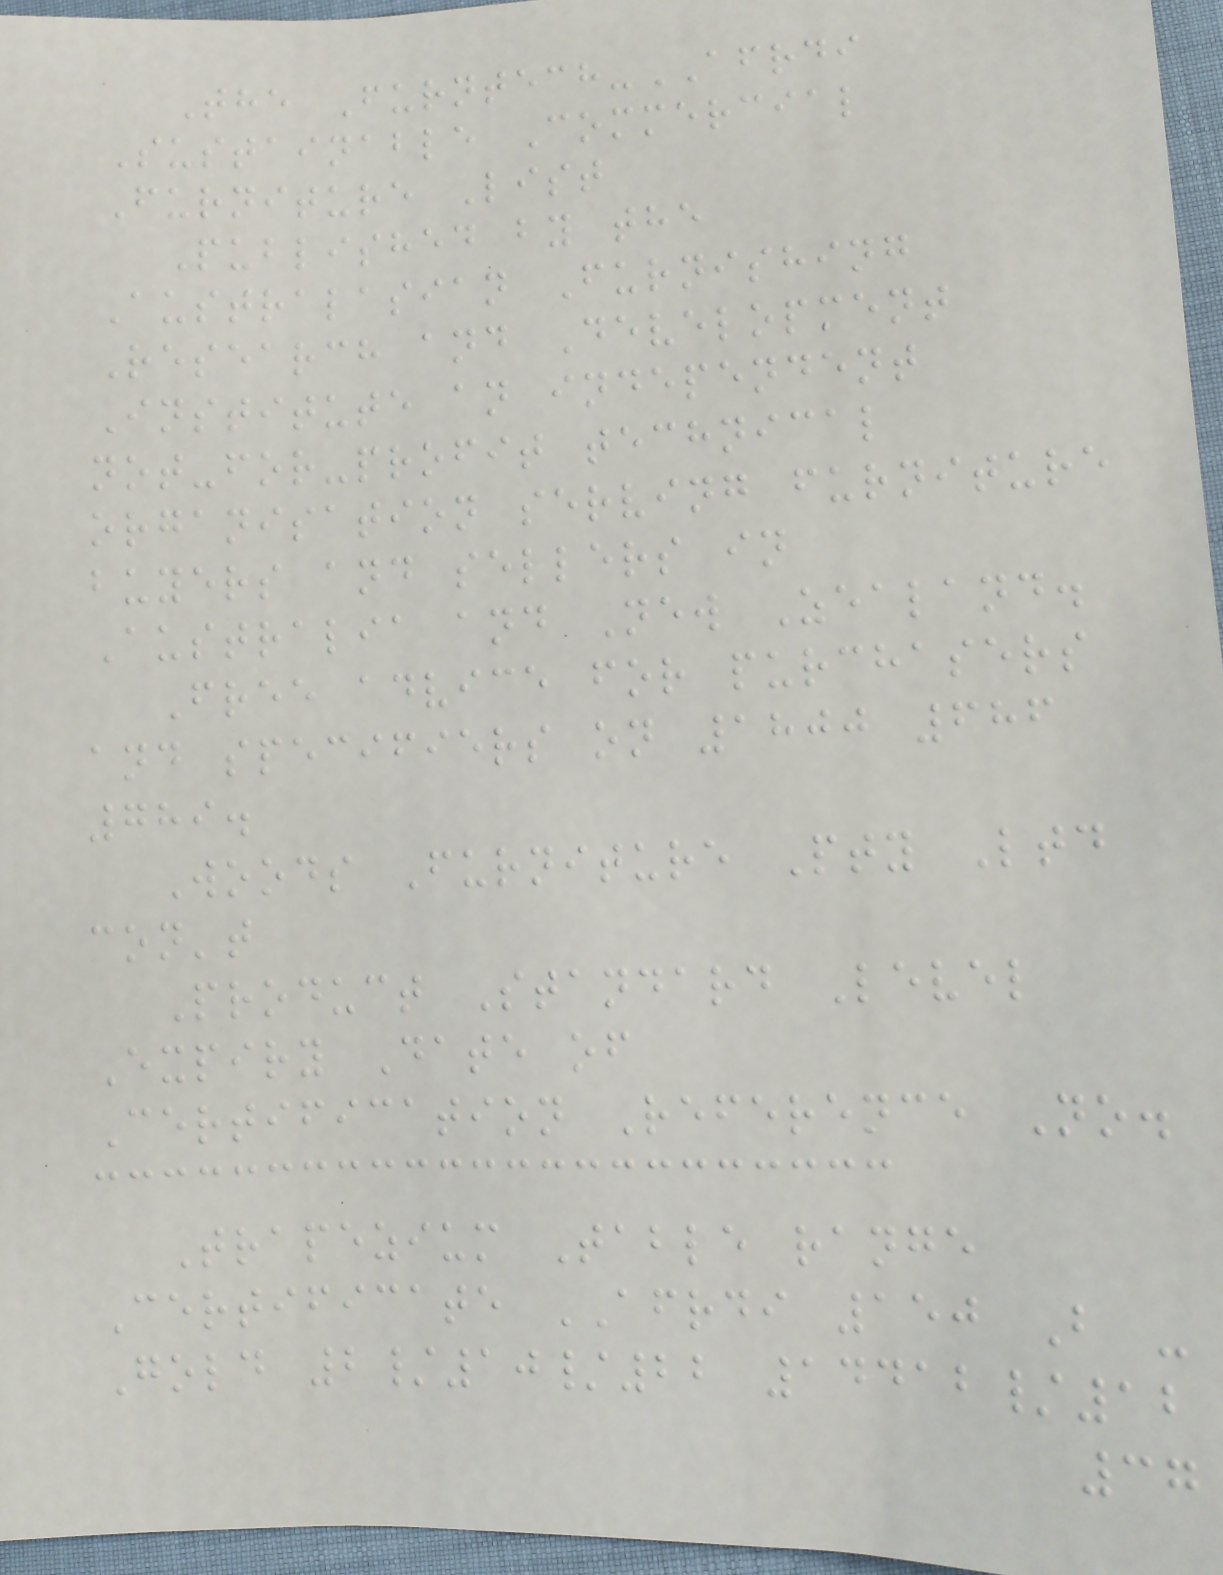The Furntech-AFRDI
Sustainable Commercial
Furniture List
Published by the
Australasian Furnishing
Research and Development
Institute an independent
not-for-profit technical
organisation serving furniture
buyers and sellers in
Australia and New Zealand.
Free advice for purchasers
and specifiers on 1800 686
789.
Woods Furniture Pty Ltd
con't
Product Standard Level
Expiry Date of
Certification Reference No.
Trapezium Table range
Certificate AFRDI 150 B -
Gold 2/10/22 14412/12
37
